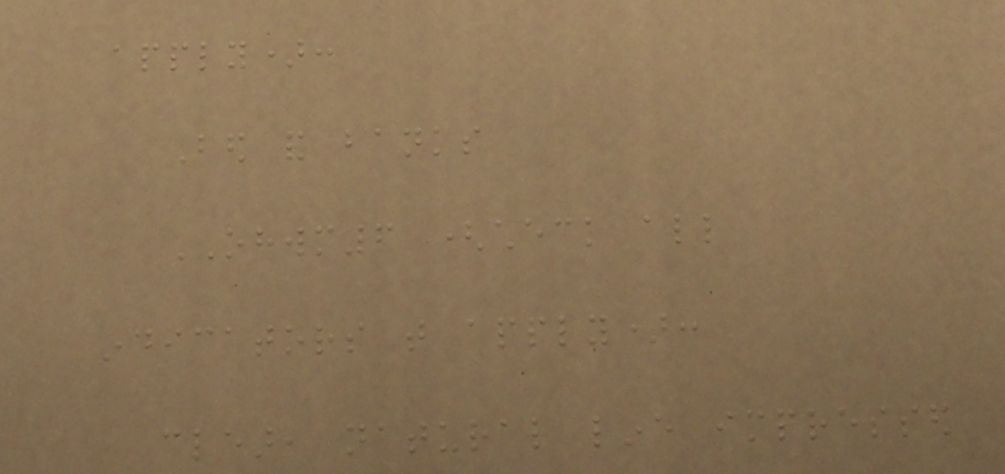apply):
Bed and banks
OHWM6 (check all
indicators that apply):
clear, natural line impressed
